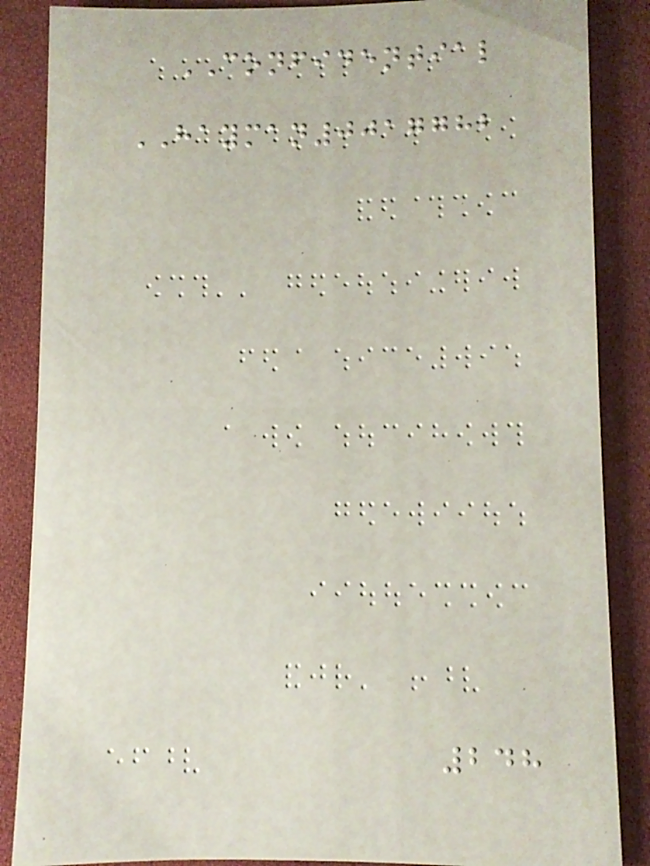CONFIDENTIAL
HAYMAN0017782
248
